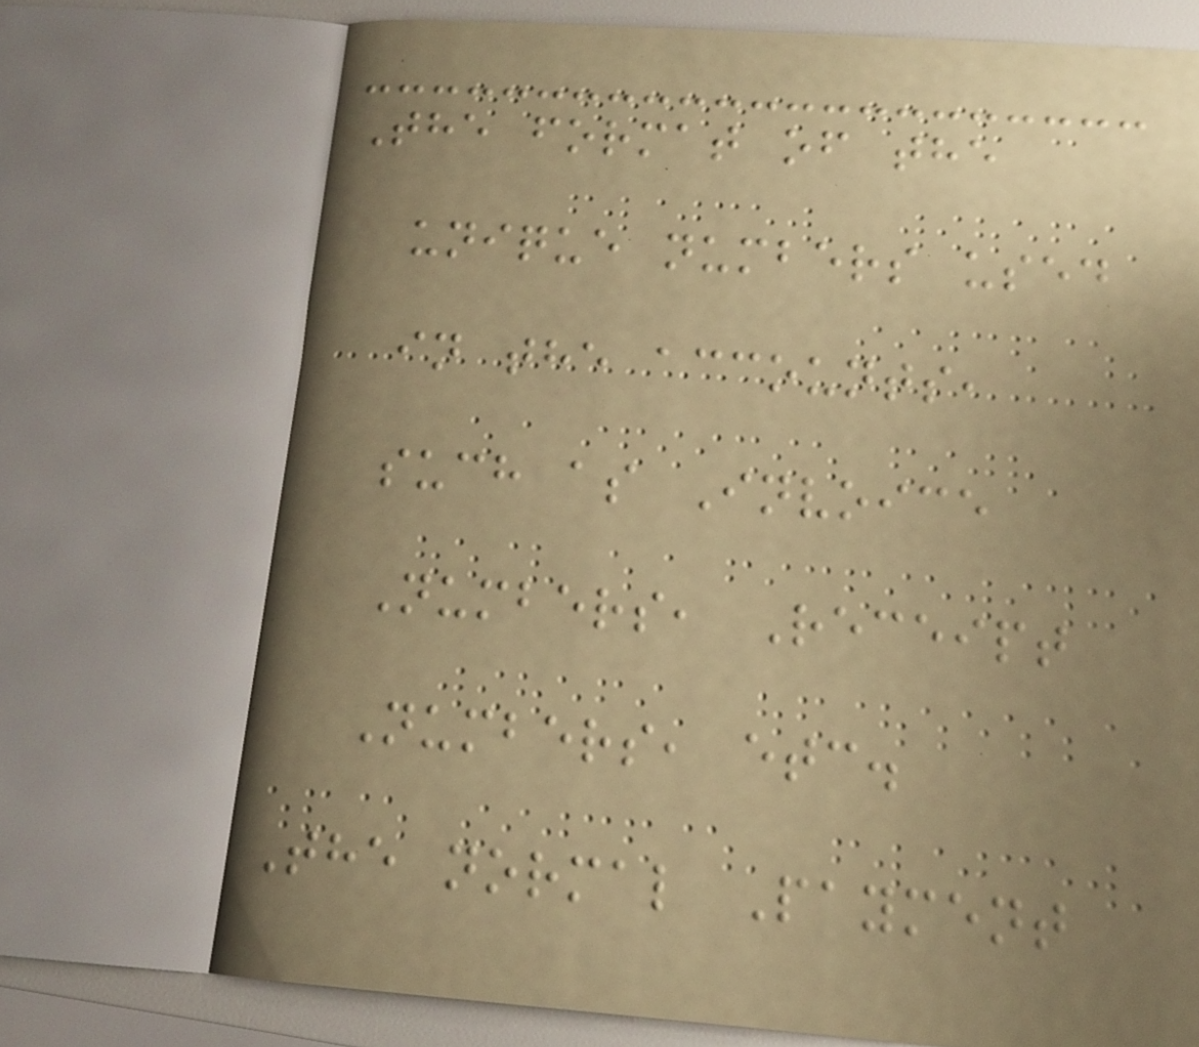The format of the
unique numbers used
in the accounts,
such as Invoice
Numbers, Receipt
Numbers, etc.
The normal Payment
